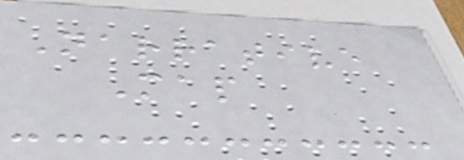Narrative
Map
